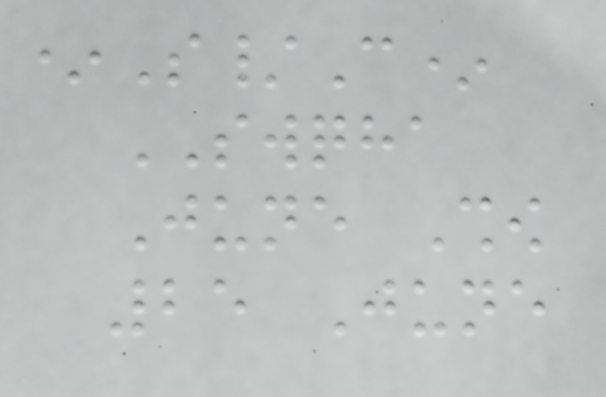*S/C*
SWQHA
June Show
25 June
